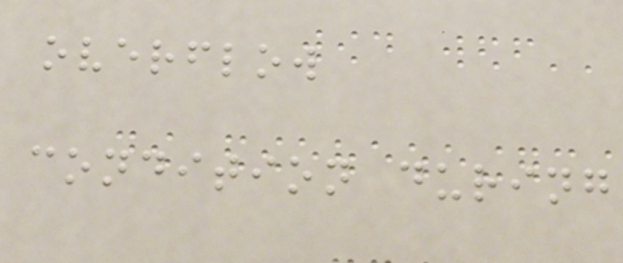overflow
condition during
